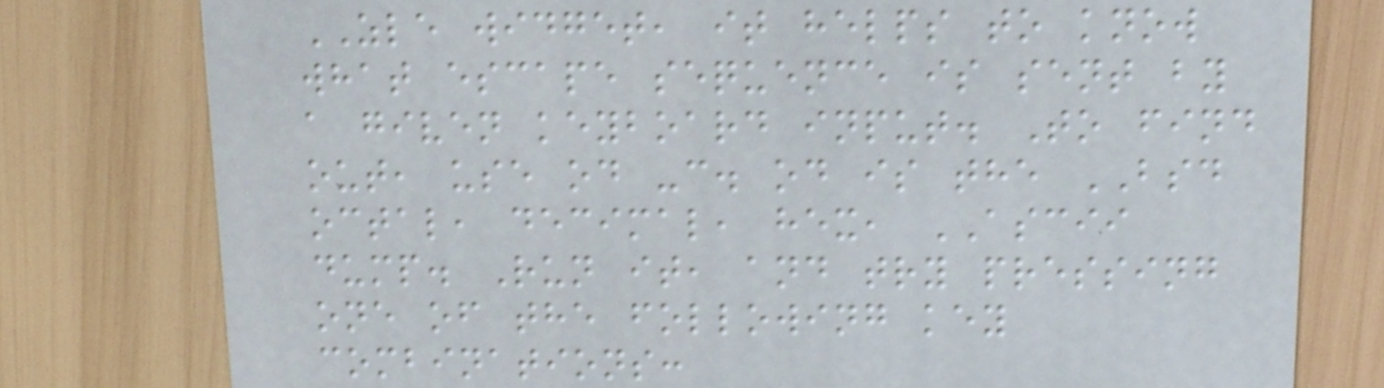ZLE widget, it helps to know
what escape sequence is sent by
a given keyboard input. To find
out, use od -c. od is the BSD
octal, decimal, hex, ASCII
dump. Run it, and try pressing
one of the following key
combinations:
